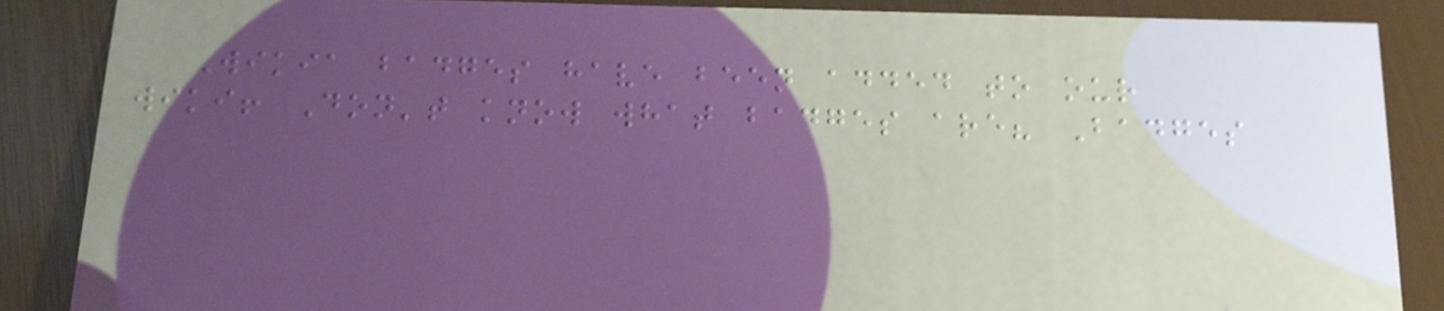Wikia badges have been added to our
wiki! Don't know what badges are? Badges
